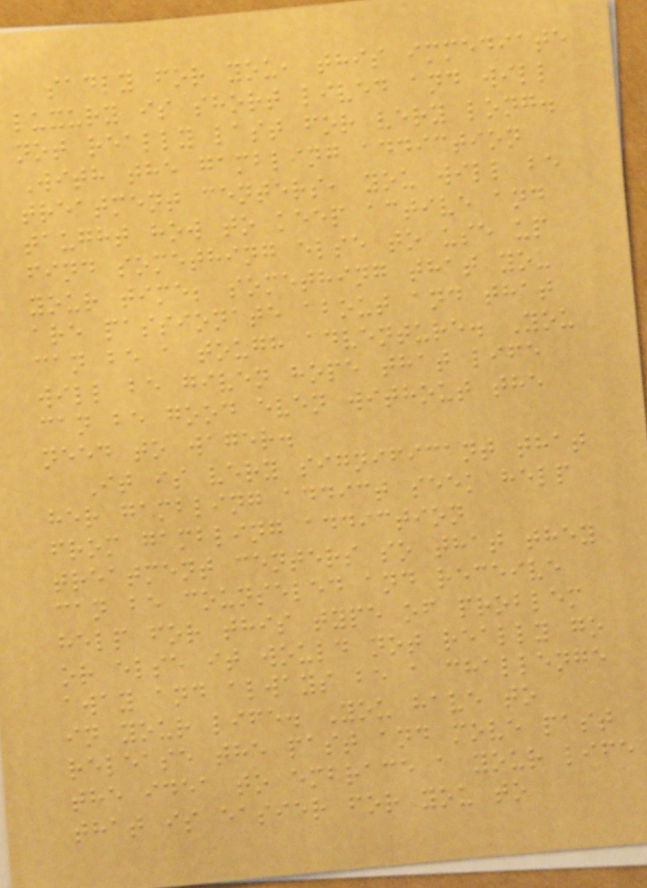sadly for you, this immediate
luxury is short lived and will
not really last for very long.
With the gambling addiction
treatment centers, you will be
taught how to keep active and
find something else to use up
your time; something that you
are passionate about and that
can be a tough adventure. You
will be given hope that life
can be good even without the
need to wager.
It is very significant that
her gambling addict seek help
from gambling addiction
treatment centers so that they
can be counseled and receive
help for this type of problem
or else it would not really go
away and always be a challenge
in your life. You have to
release the past and move past
the idea to embrace a your life
that is easier for you to
